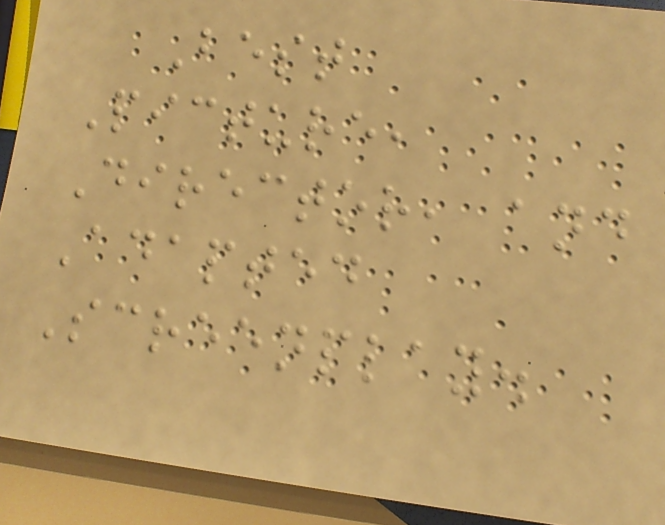Best
Picture,
Director, and
Adapted
Screenplay.
